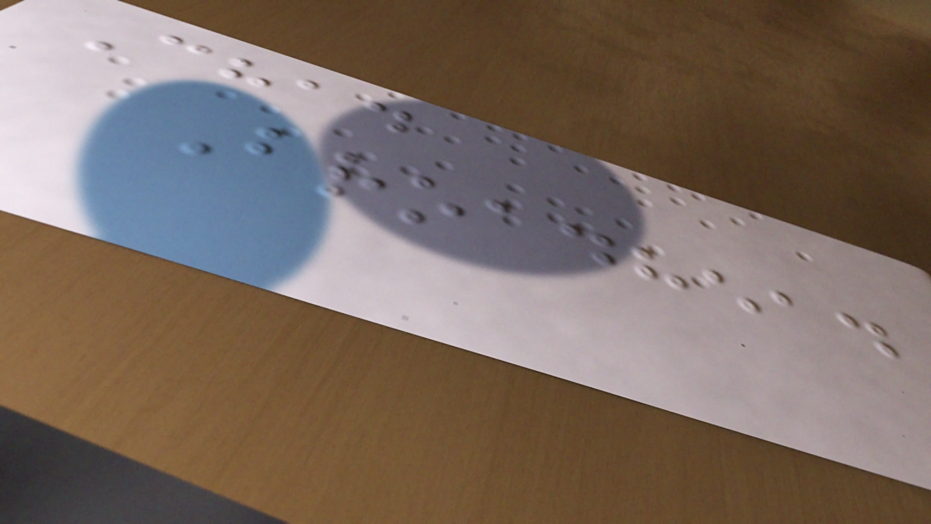Chad
Broadhead
